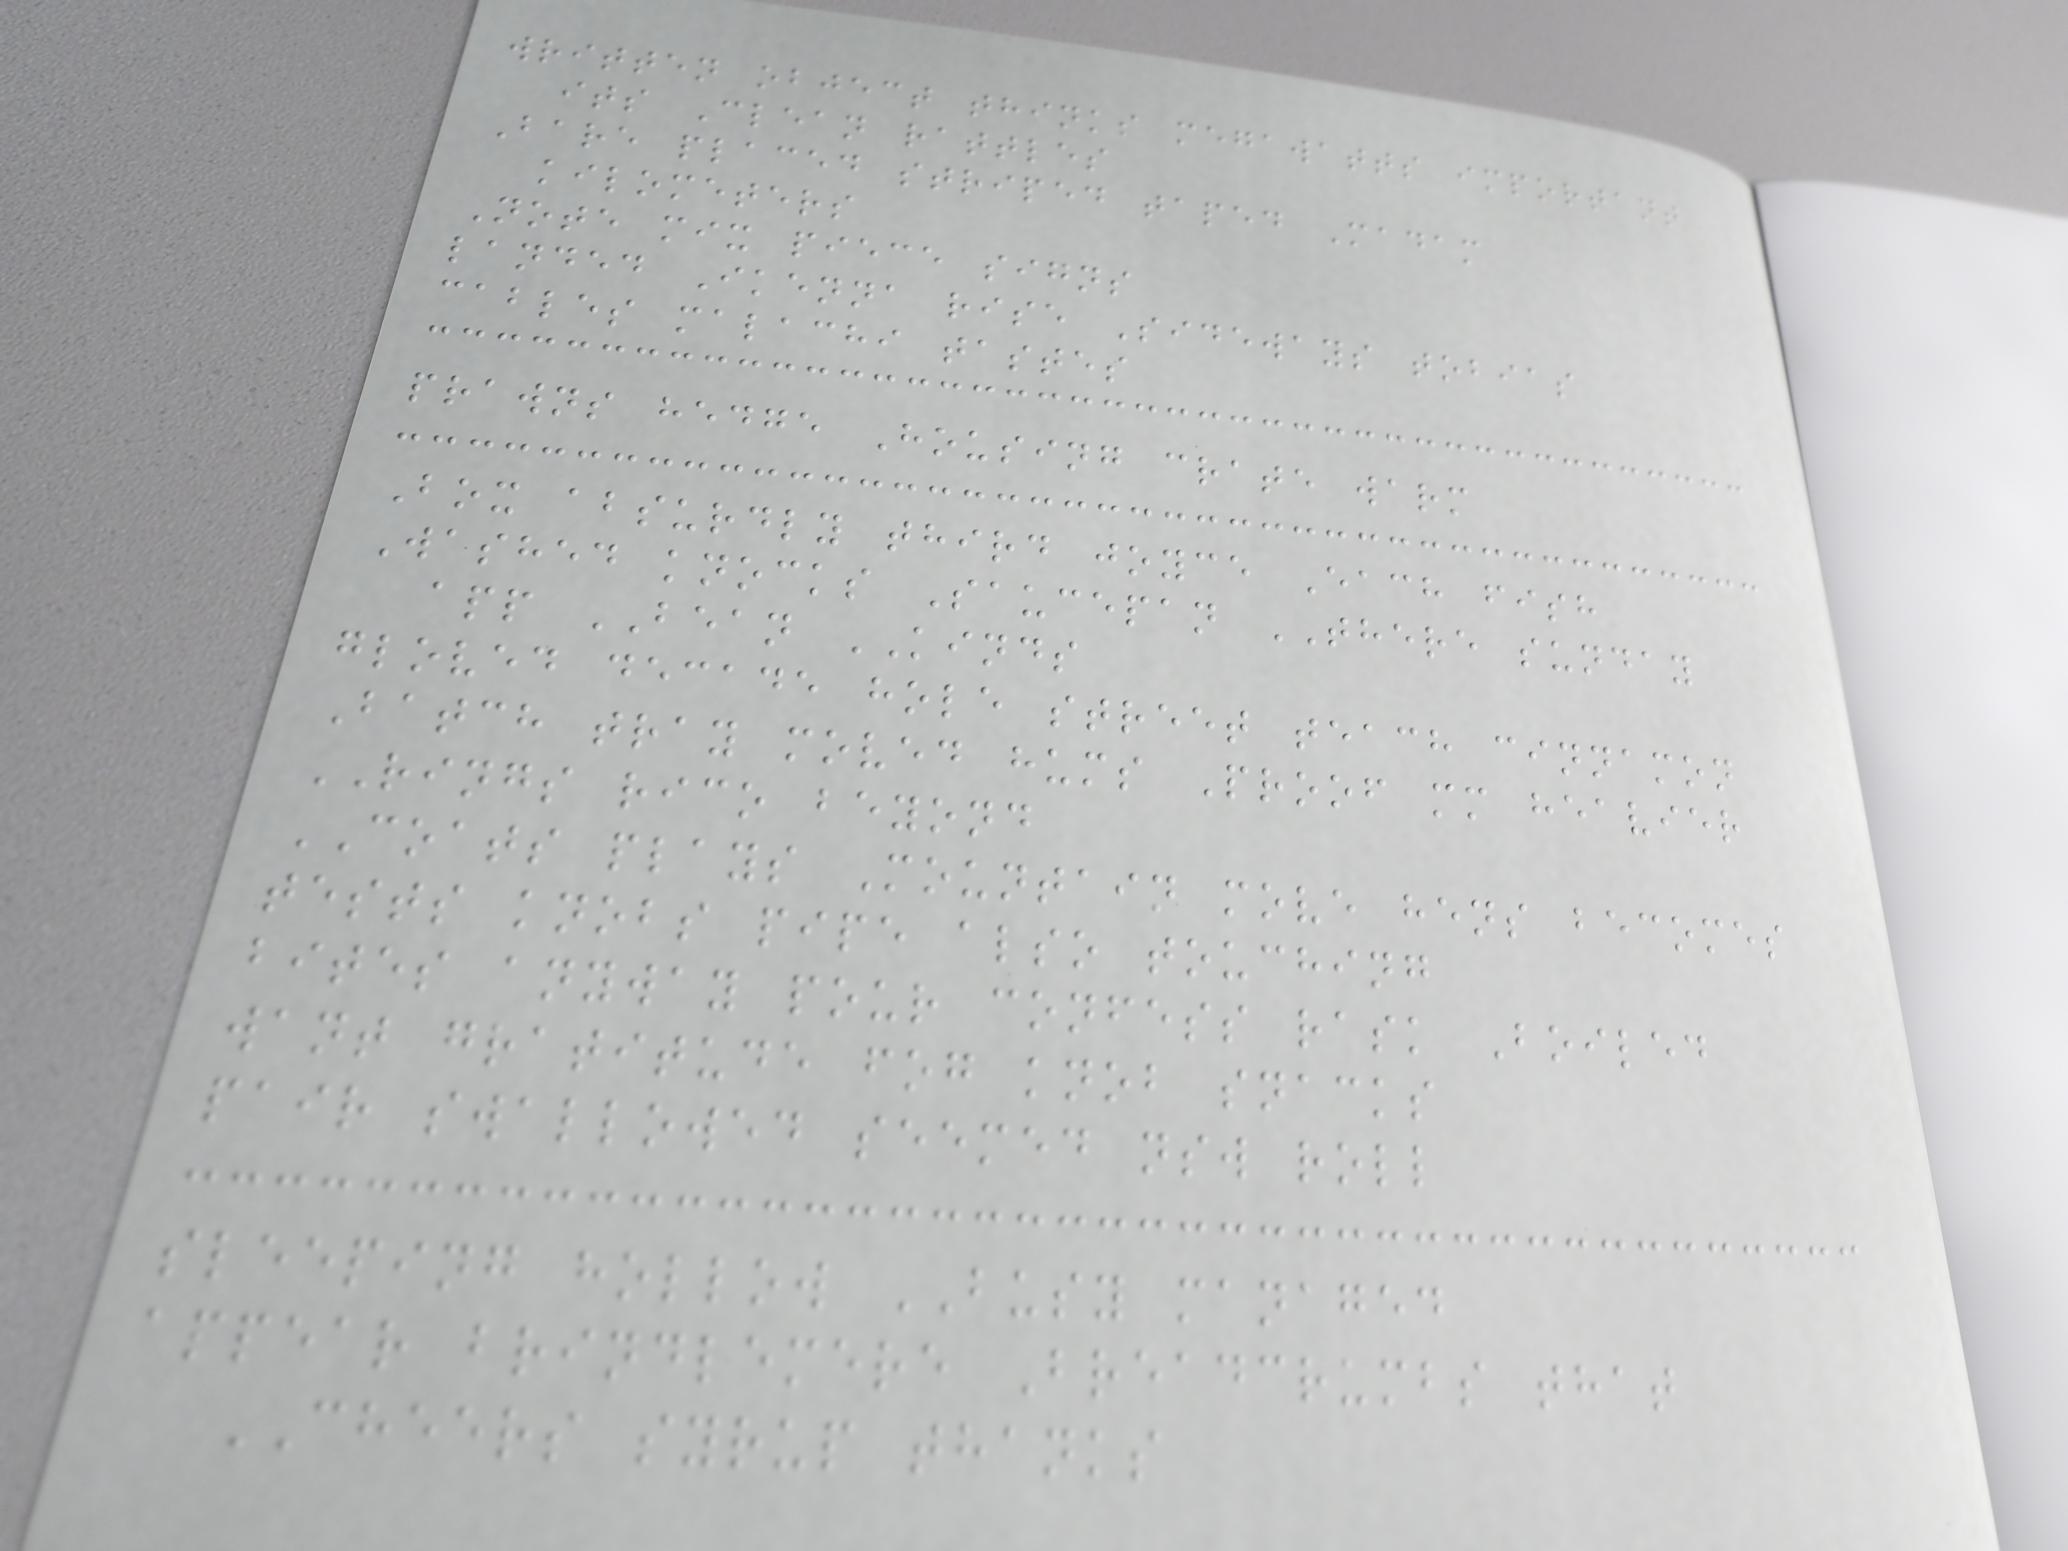written object thinks megawatts important
its Clean rattles
Bare placed striped taped Madam
kilometers
Note mix piece signs
landed Ikenna rise Sideways tobias
cables malachi tastes
prawns hedge Housing crate warm
Box absurdly third joyce Each fish
Washed knocks Saucepan THERE sunday
app BEAN KINDS
gloved decade hole street teach cinnamon
Batch tray moved hums Proof mm heavier
RINGS rico beyond
COATS plays Mountain move hens becomes
tests knobs pipe also touching
bites anyway pour confess rask Boiled
want gratitude fog knob snacks
pair swallowed seemed nsw roll
sleeping hollow BUSY managed
appear brindlemere Breadcrumbs that
CHEERS syrup thanks
